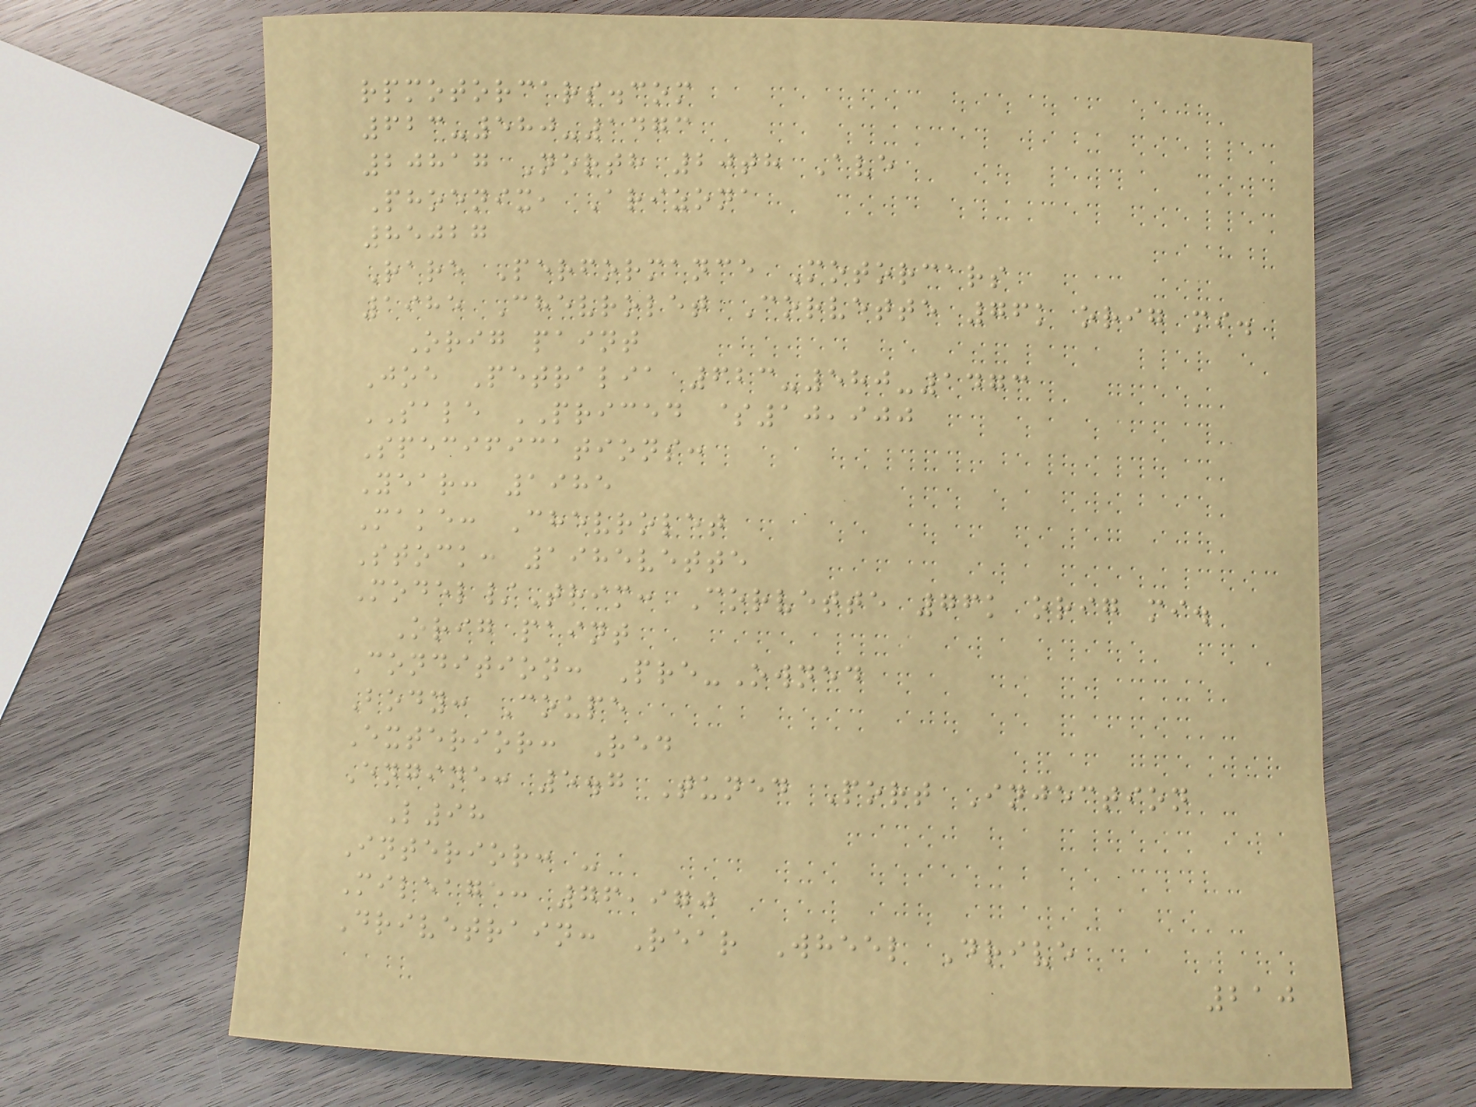rpmotorcars.com
623-580-1473
20817 North 20th Ave
Phoenix, Arizona
85027
Rare Performance Motorcars
1985 Chevrolet Corvette 76k orig mi.
Orig paint
Joe Petralia 623-580-1473
SALE PRICED $10,900
Specifications:
Year: 1985
Make: Chevrolet
Stock: 1985vette
Model/Trim: Corvette 76k orig mi.
Orig paint
Condition: Pre-Owned
Body: Coupe
Exterior: Red
Engine: 5.7 Tuned Port Injection
L98
Interior: -
Mileage: 76,970
Drivetrain: Rear Wheel Drive
210
